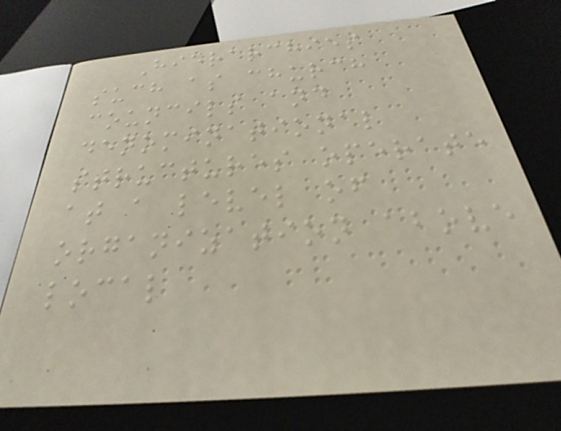Hierarchies
such as church
councils and
denominational
structures operate
at a level of
organization above
local
